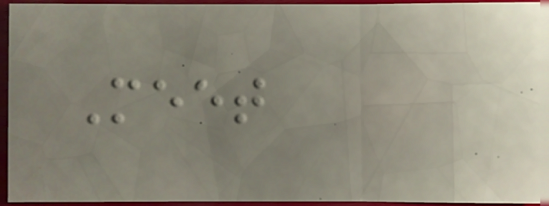Meet
